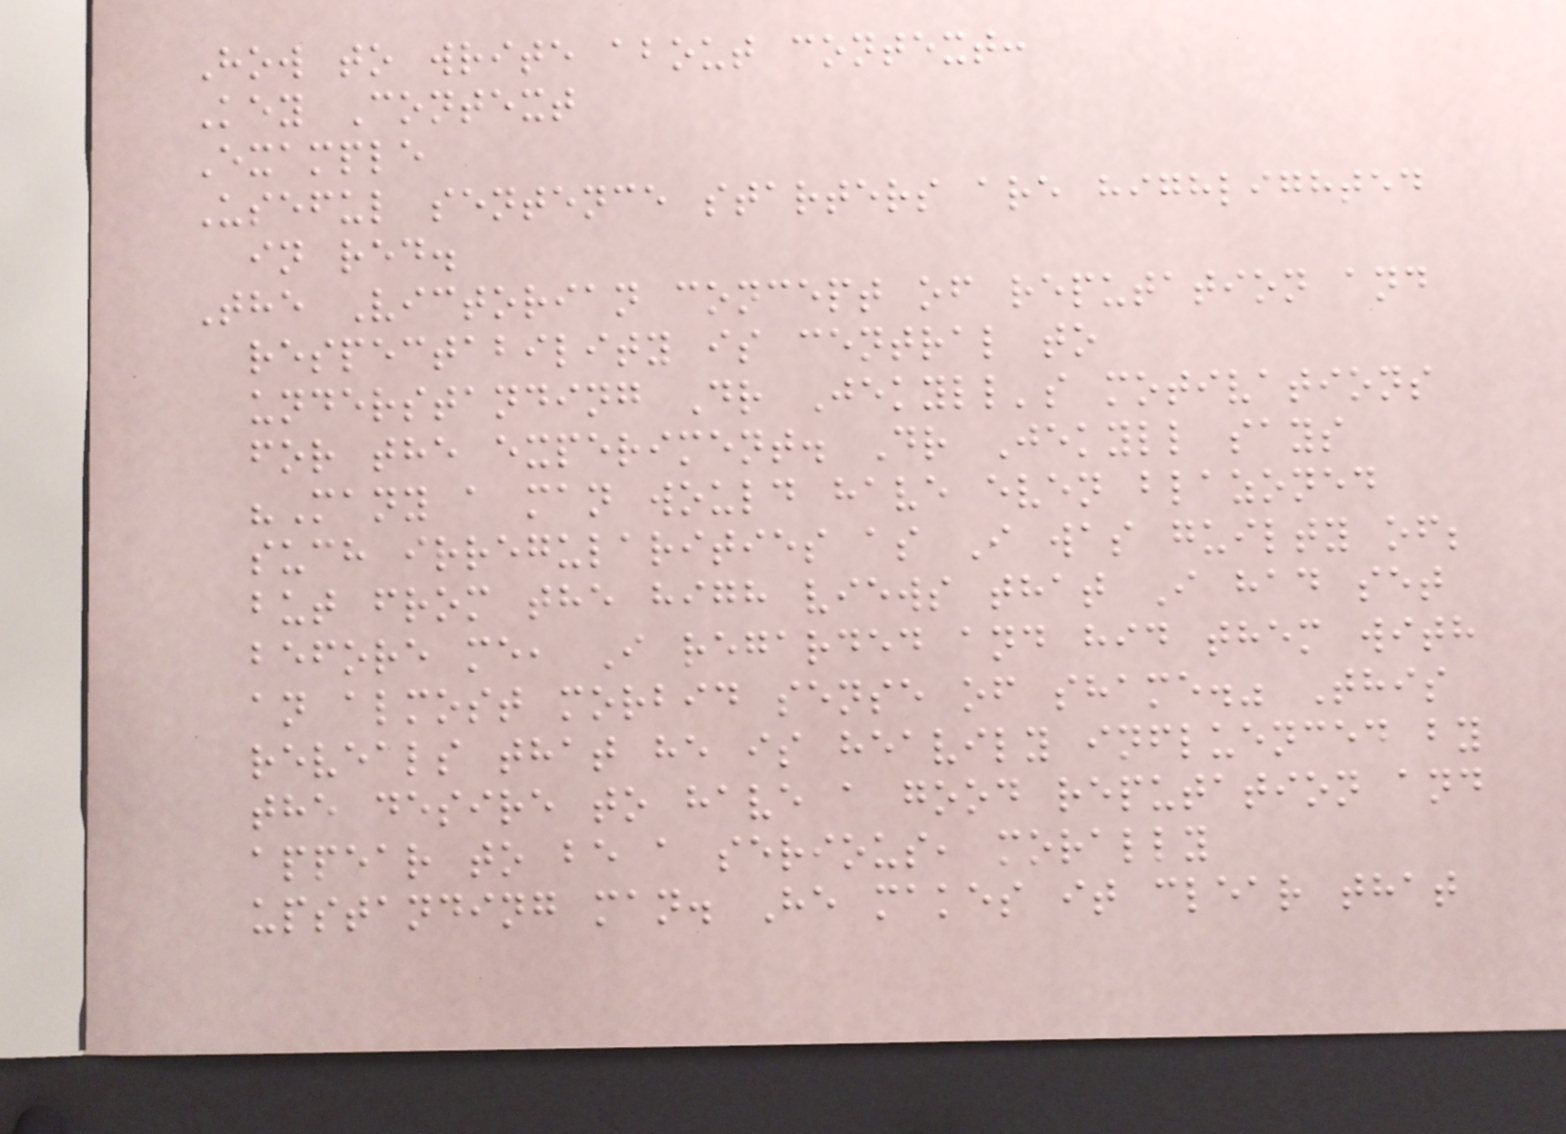How to write about context:
Key Context
Example
Useful sentence starters are highlighted
in red.
The Victorian concept of reputation and
respectability is central to
understanding Dr Jekyll's motivations
for the experiment. Dr Jekyll says
"Many a man would have even blazoned
such irregularities as I was guilty of;
but from the high views that I had set
before me, I regarded and hid them with
an almost morbid sense of shame." This
reveals that he is heavily influenced by
the desire to have a good reputation and
appear to be a serious, morally
upstanding man. He makes it clear that
